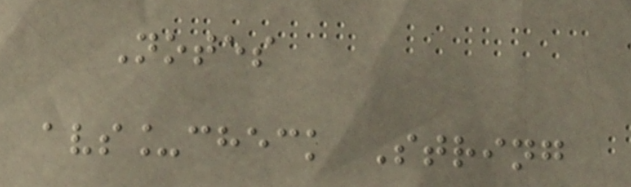Notes
avs_check String
